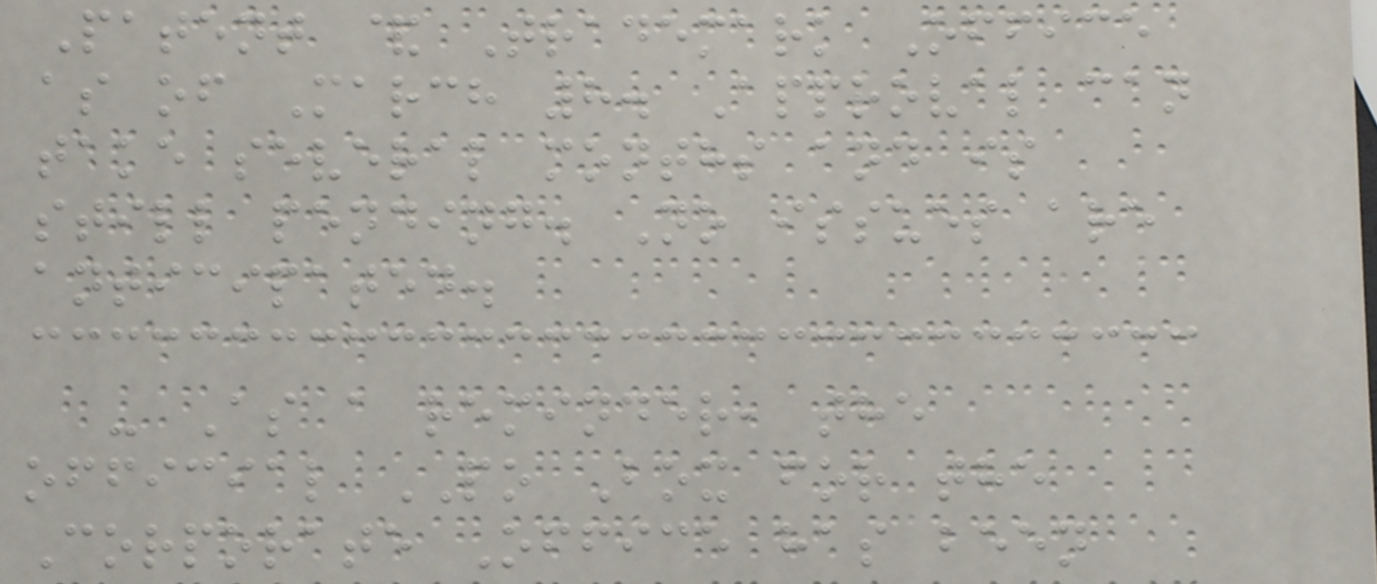Patent & Trademark Office
as of March 8. Approval can
take several months and is
still pending. No issues are
anticipated.
- As a reminder, the
official PO Box for the
Corporate Office has been
